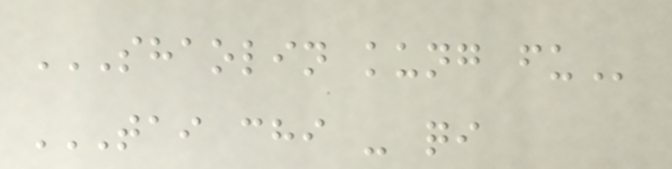SHAOLIN KUNG FU
TAI CHI - QI
